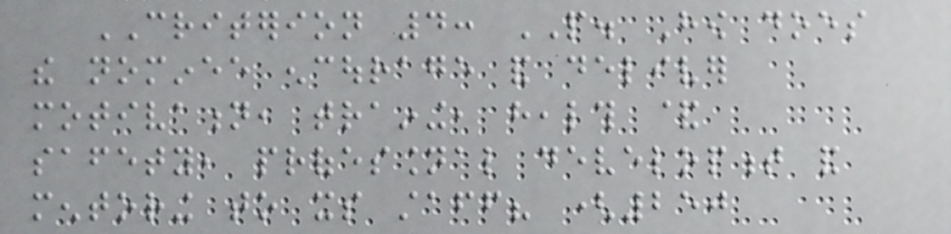CRITERION 4: PEOPLE. How does
the nominee encourage and deliver
motivation, training, health &
safety, professional development and
mentoring to its staff? (250
